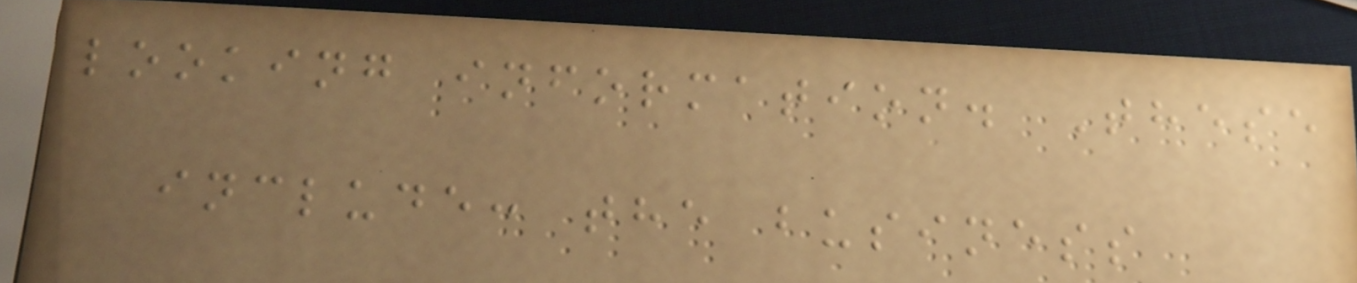looking information. These
include: the business
